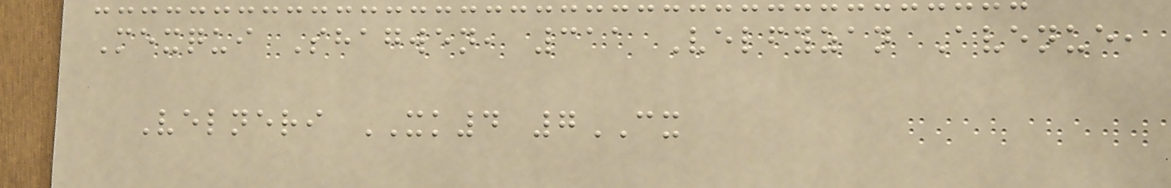Mexqui Shagwen, 311 Velfyzan Avenue,
Velneri XK4 7CX
